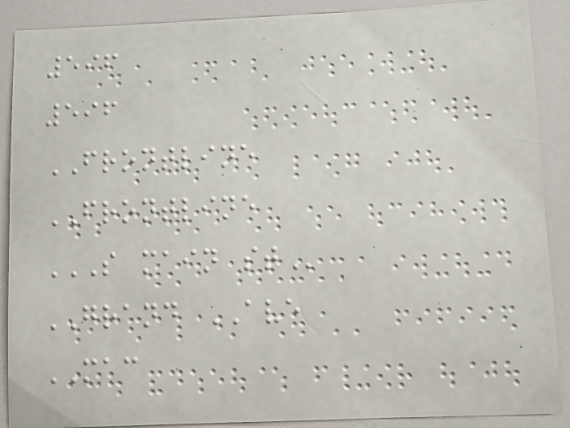596
596
FRONTLINE
FRONTLINE
S MAIN ST
GRAND AVE
MAC
